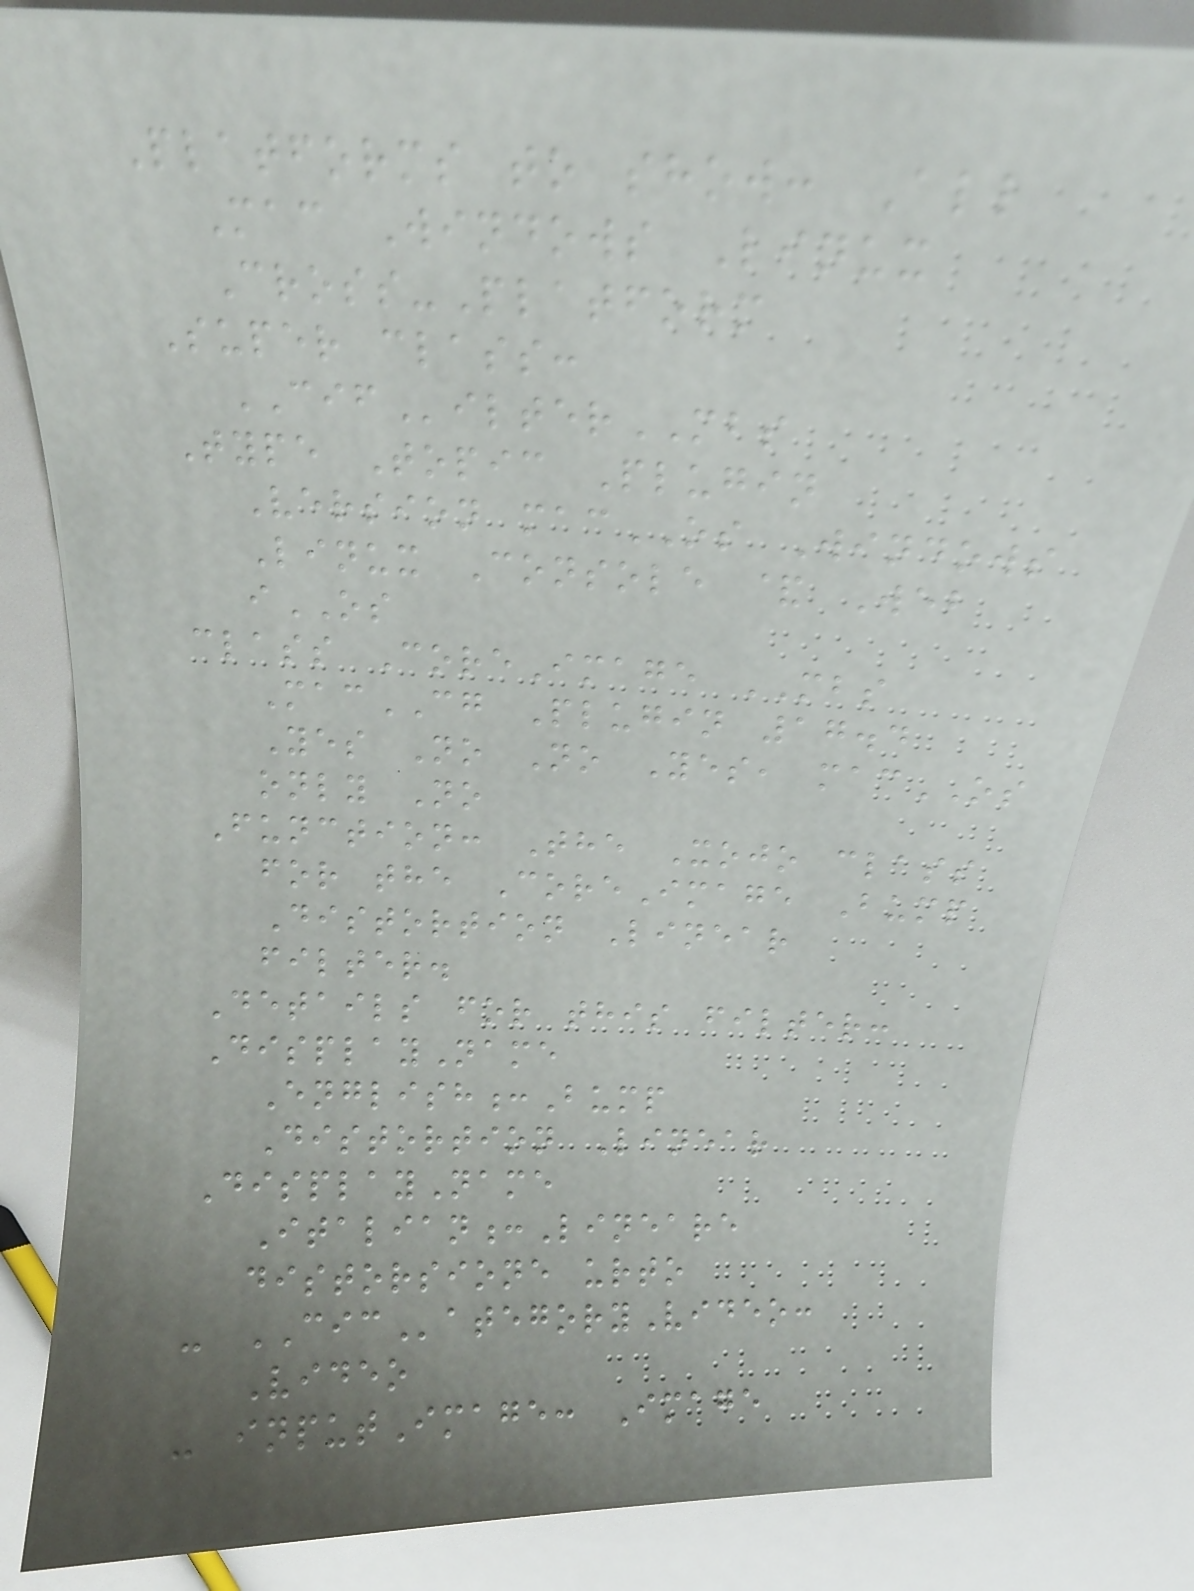Platforms to show: All
Mac Windows Linux
Cross-Platform
Super class:
CIFilterMBS
Type Topic Plugin
Version macOS Windows
Linux Console & Web
iOS
class CoreImage MBS
MacCG Plugin 17.4
Yes No No Yes, macOS
only No
Function: The Xojo class
for the CoreImage Bump
Distortion Linear
filter.
Details for this filter:
DisplayName
English:Bump
Distortion Linear
DisplayName
Italian:Lineare
distorsione urto
- CICategoryVideo:
Video
- inputImage: Image
